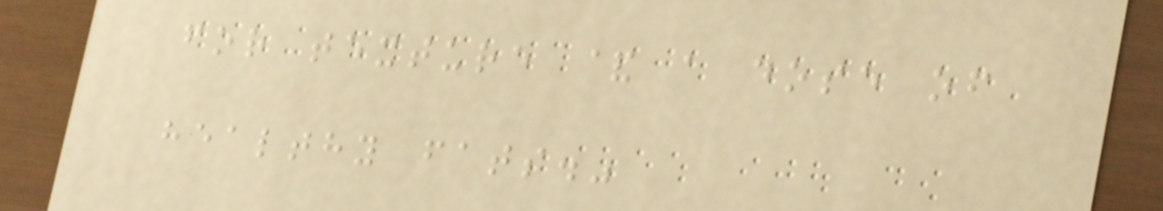for texture & a dose of
healthy fats."
